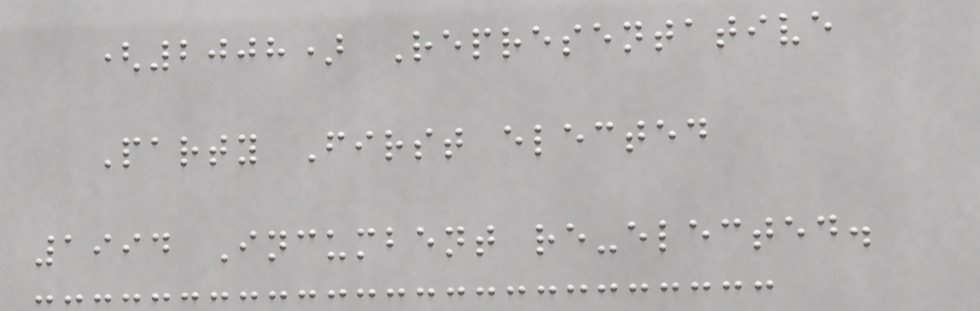(2008) Representative
Party First elected
1994 Incumbent re-elected.
